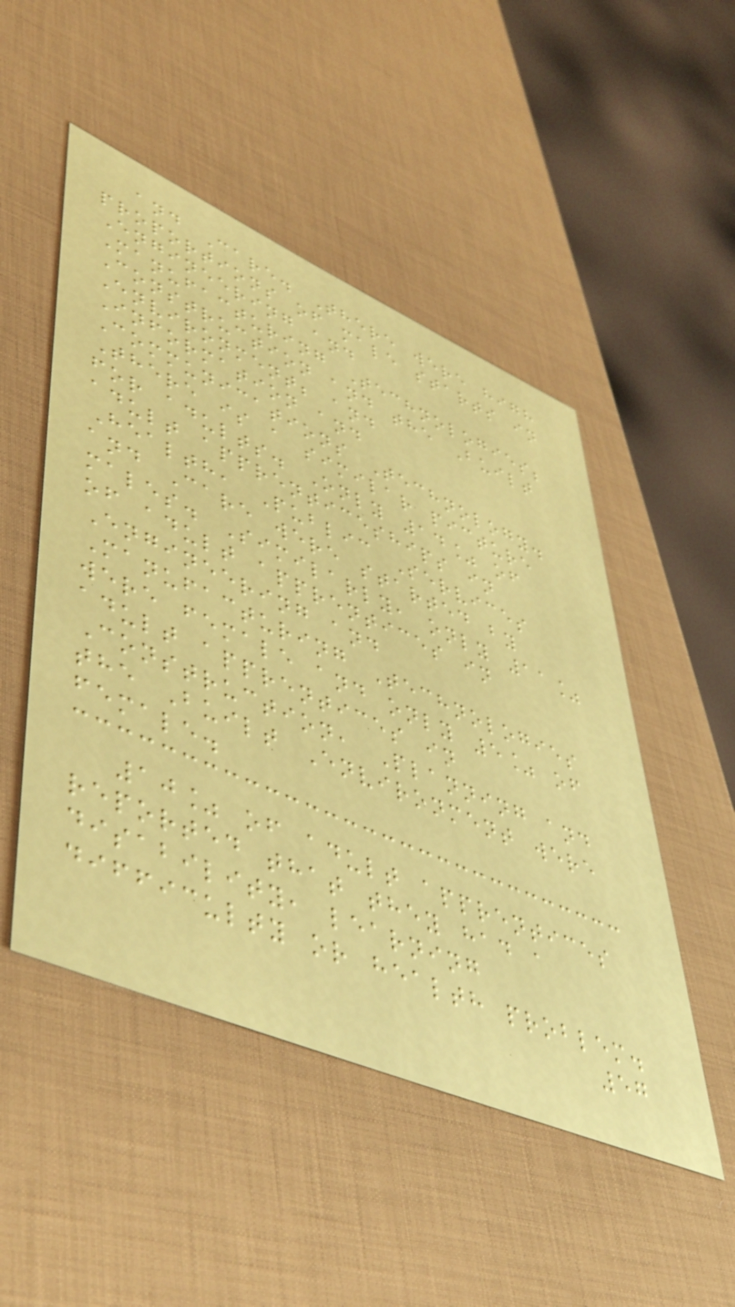and Care. There were high
proportions of male starts in
Engineering and
Manufacturing Technologies;
Construction and the Built
Environment; and
Information and
Communications Technology.
There is a similar picture
for adults. Only 14% of
adult apprenticeships in
Health, Public Services
and Care were started by
males. Similarly, only 11%
of adult apprentices in
Engineering and
Manufacturing Technologies
were female and only 5% of
adult apprentices in
Construction, Planning and
the Built Environment were
female.
10% of adult apprentices
reported that they had a
disability, learning
difficulty or health problem.
57
